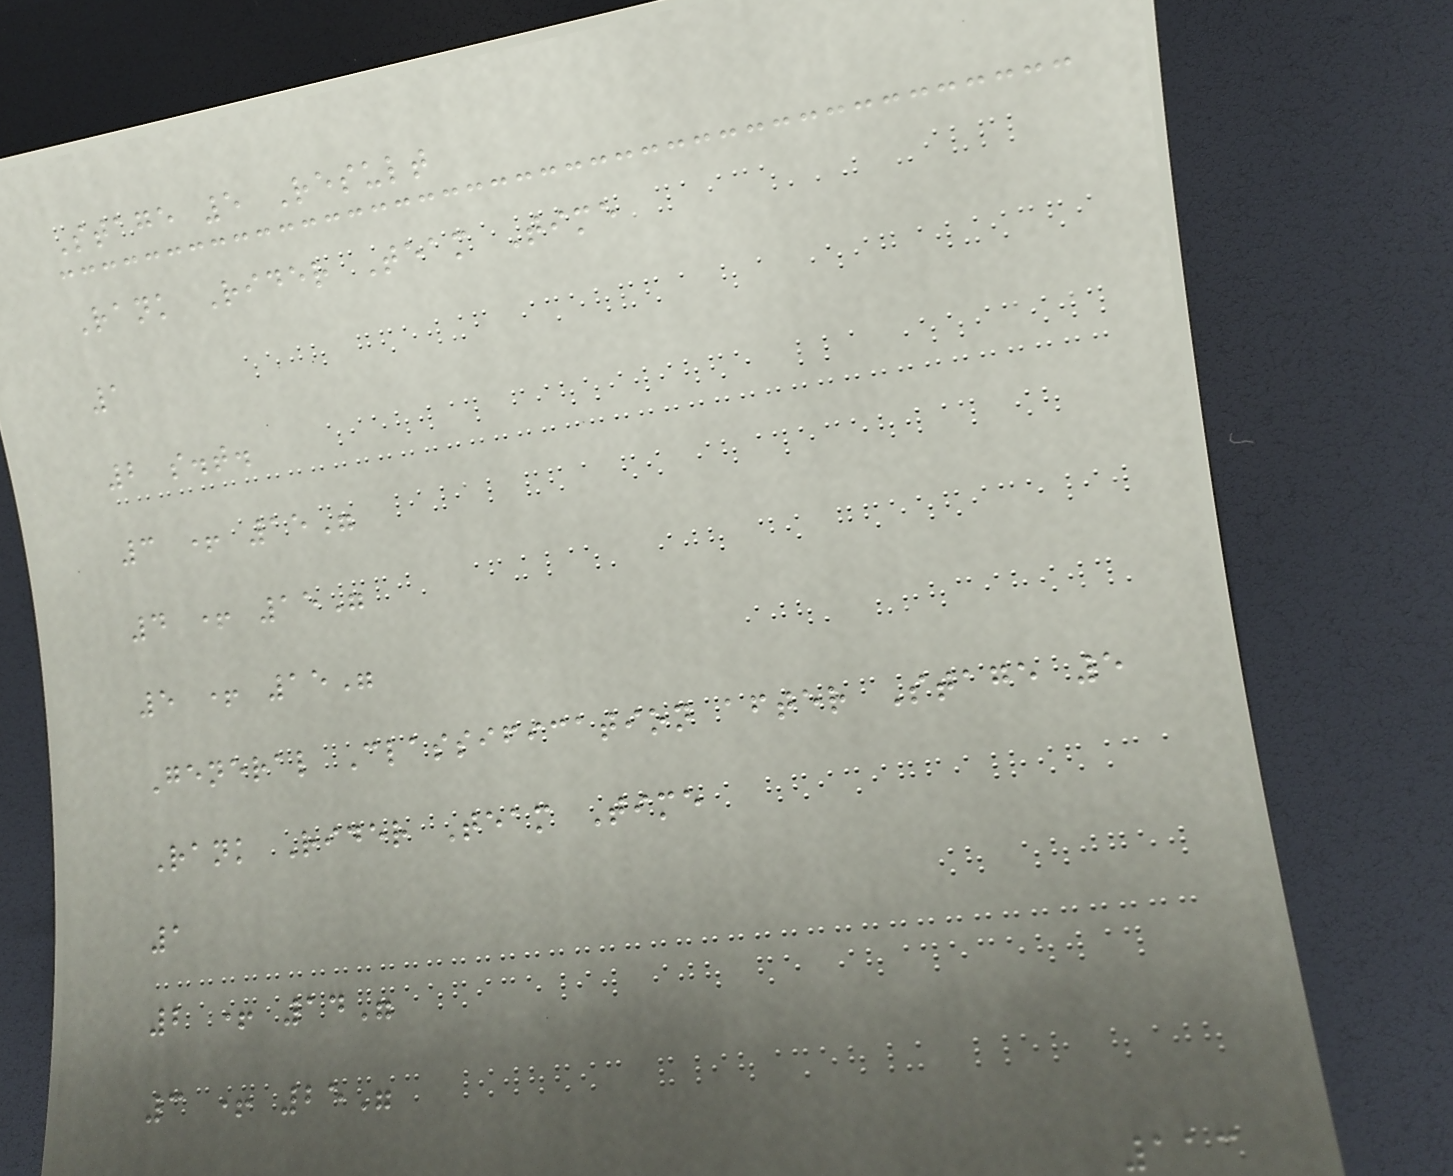Stage 5 Result
Rank Rider Team Time
1
2 s.t.
3 + 15"
4 + 15"
5 + 15"
General Classification after Stage 5
Rank Rider Team Time
1
2 + 14"
3 + 25"
113
